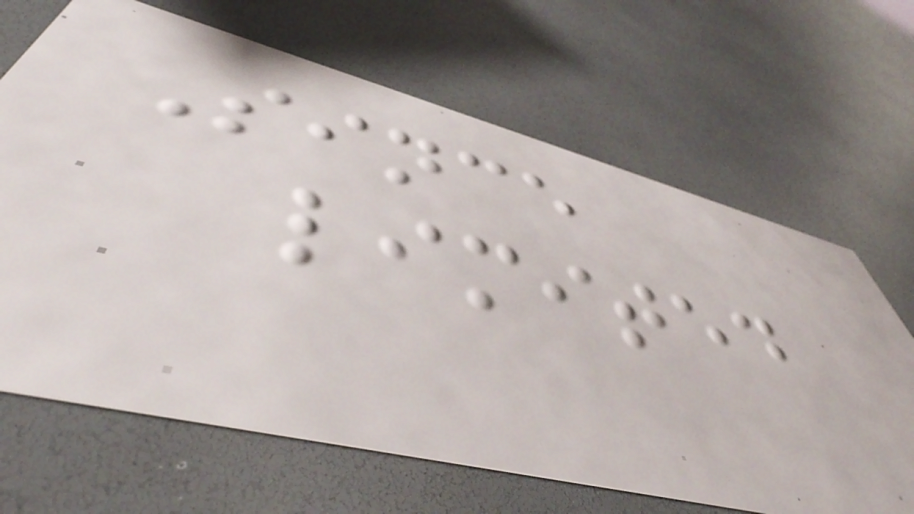Since
limited
